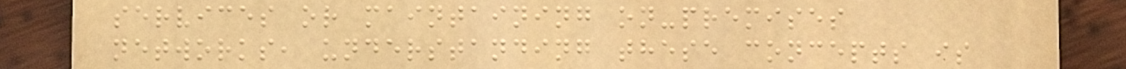services or maintaining on-premises
networks, understanding these concepts is
